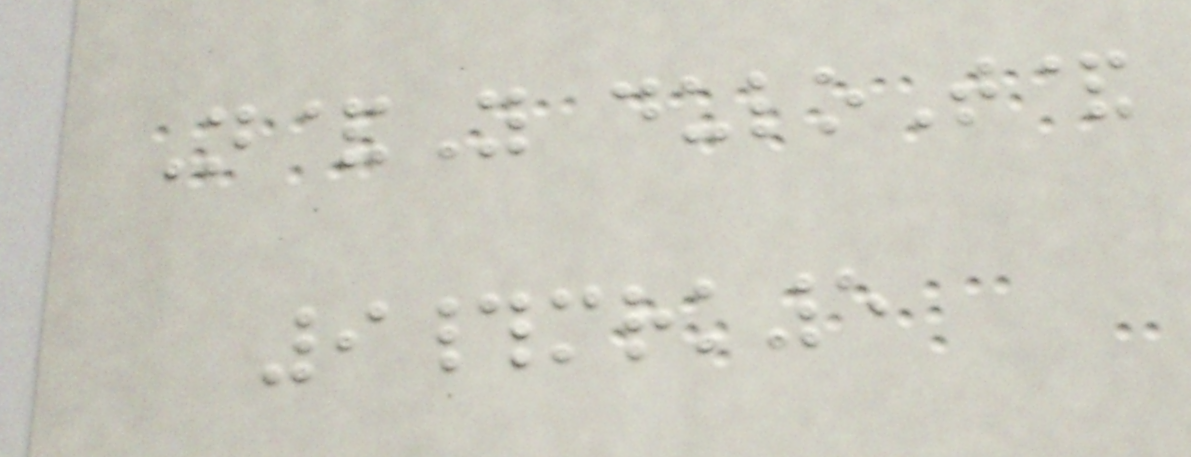N&Y duloT&
9#mrk5
